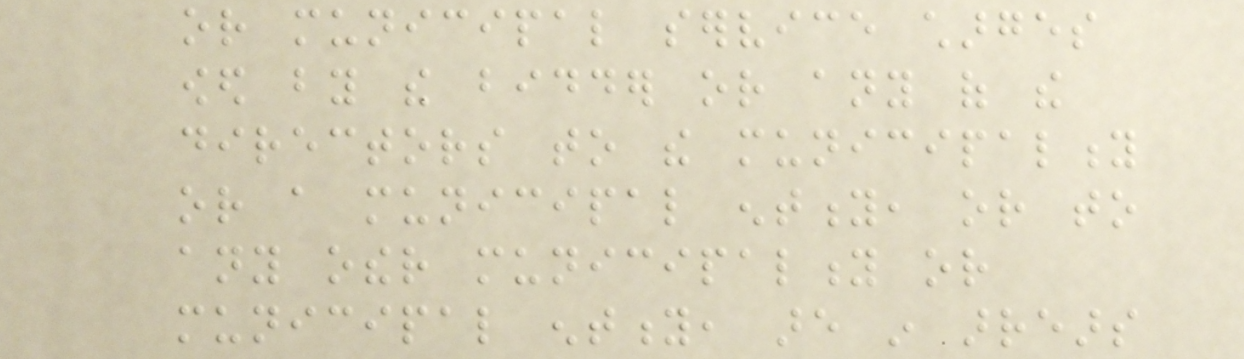or municipal service charges
owed by the bidder or any of the
directors to the municipality
or a municipal entity, or to
any other municipality or
municipal entity, are in arrears
